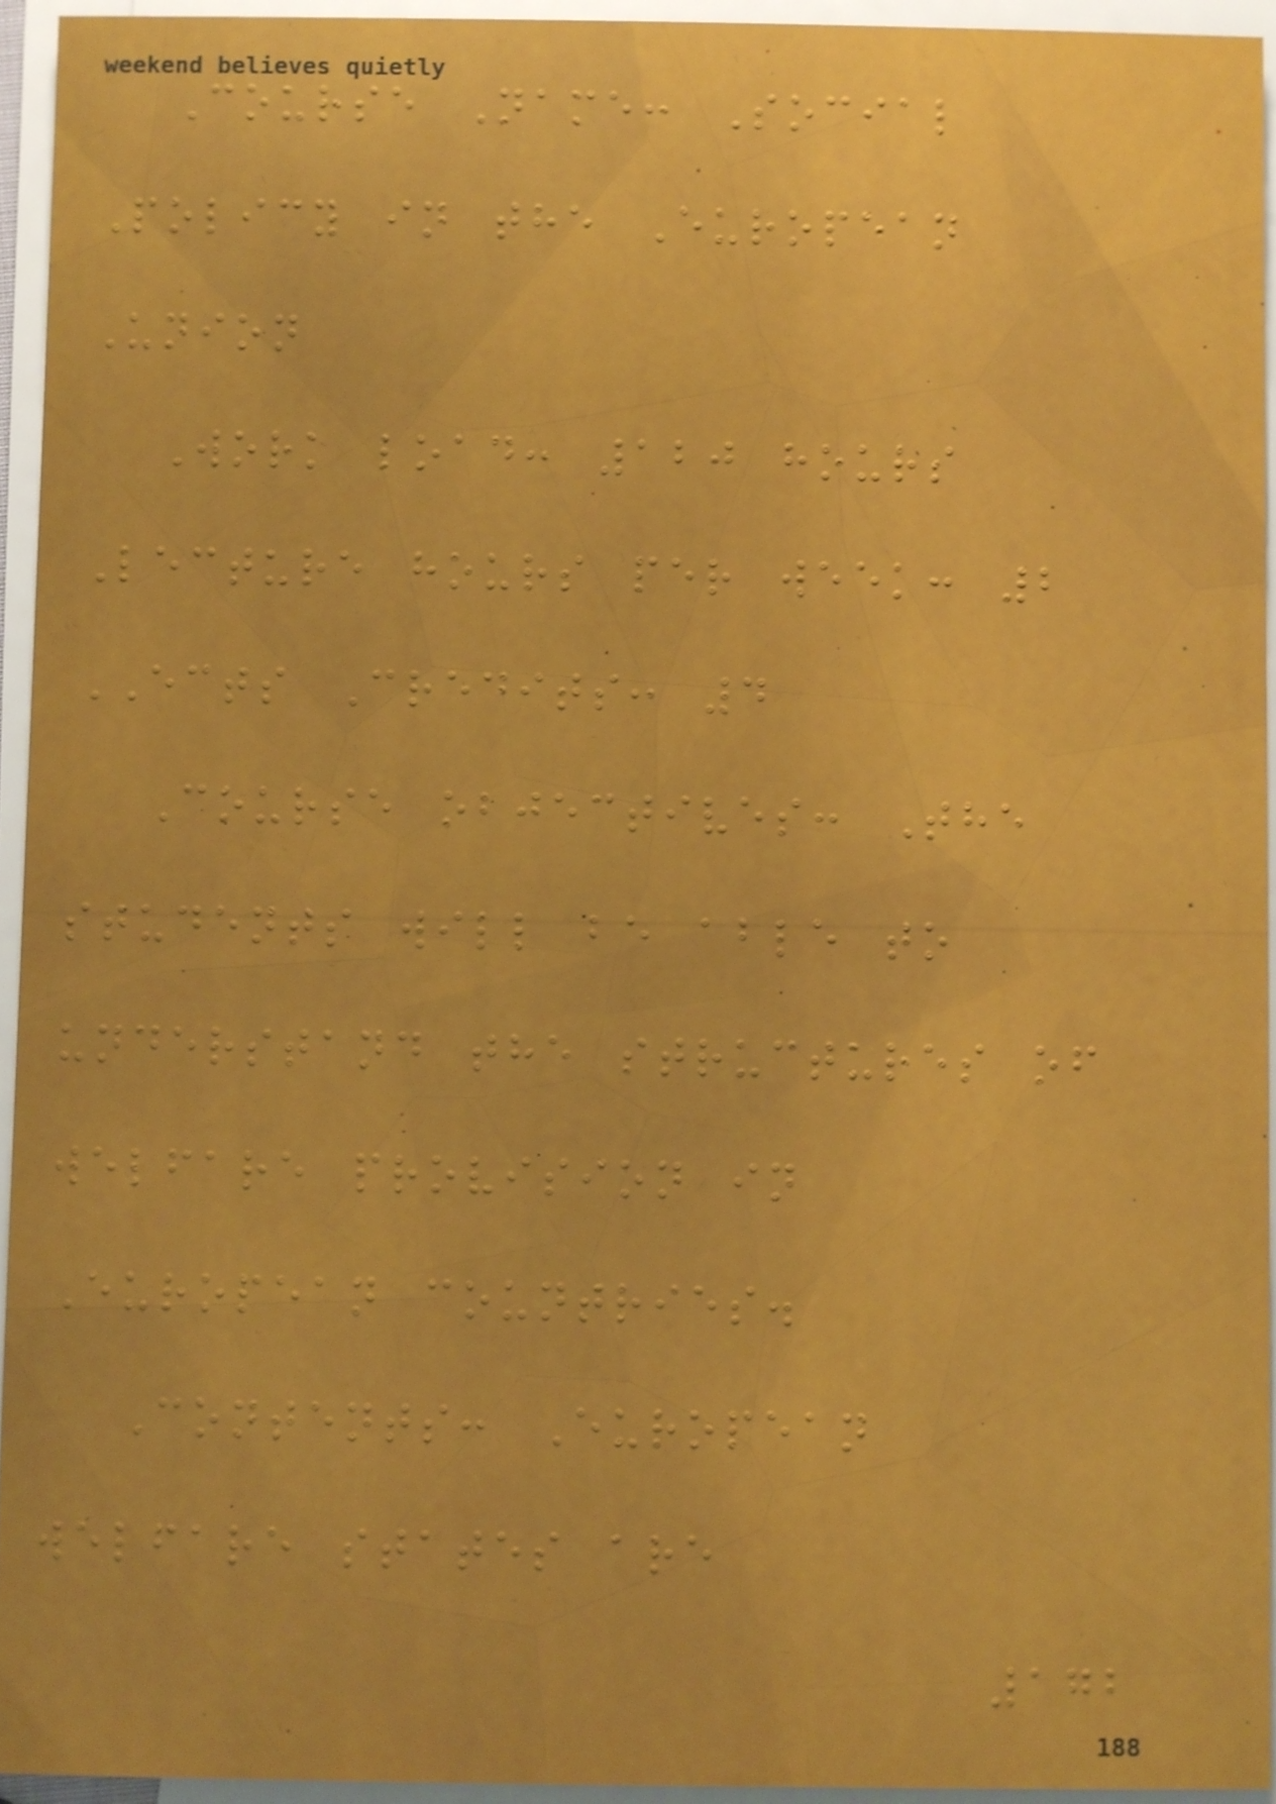Course Name: Social
Policy in the European
Union
Work load: 120 hours
Lecture hours per week: 2
ECTS Credits: 4
Course objectives: The
students will be able to
understand the structures of
welfare provision in
European countries.
Contents: European
welfare states are
172
